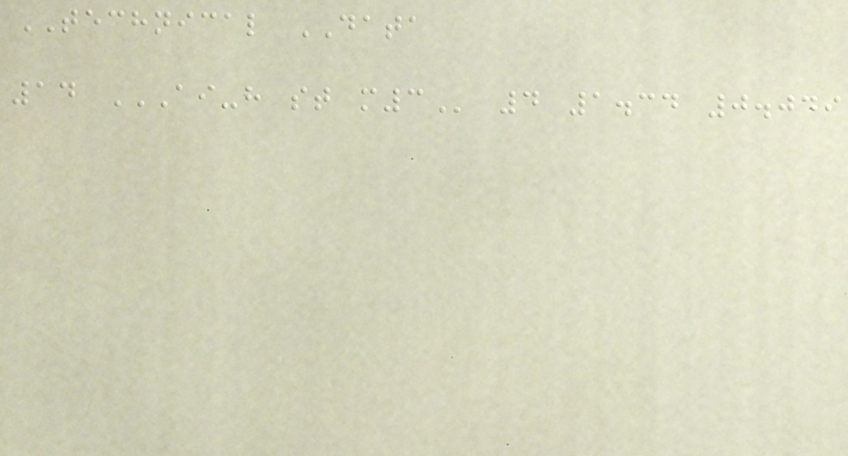TECHNICAL DATA
14 AI-H ST M3 4 1.34 0.049
